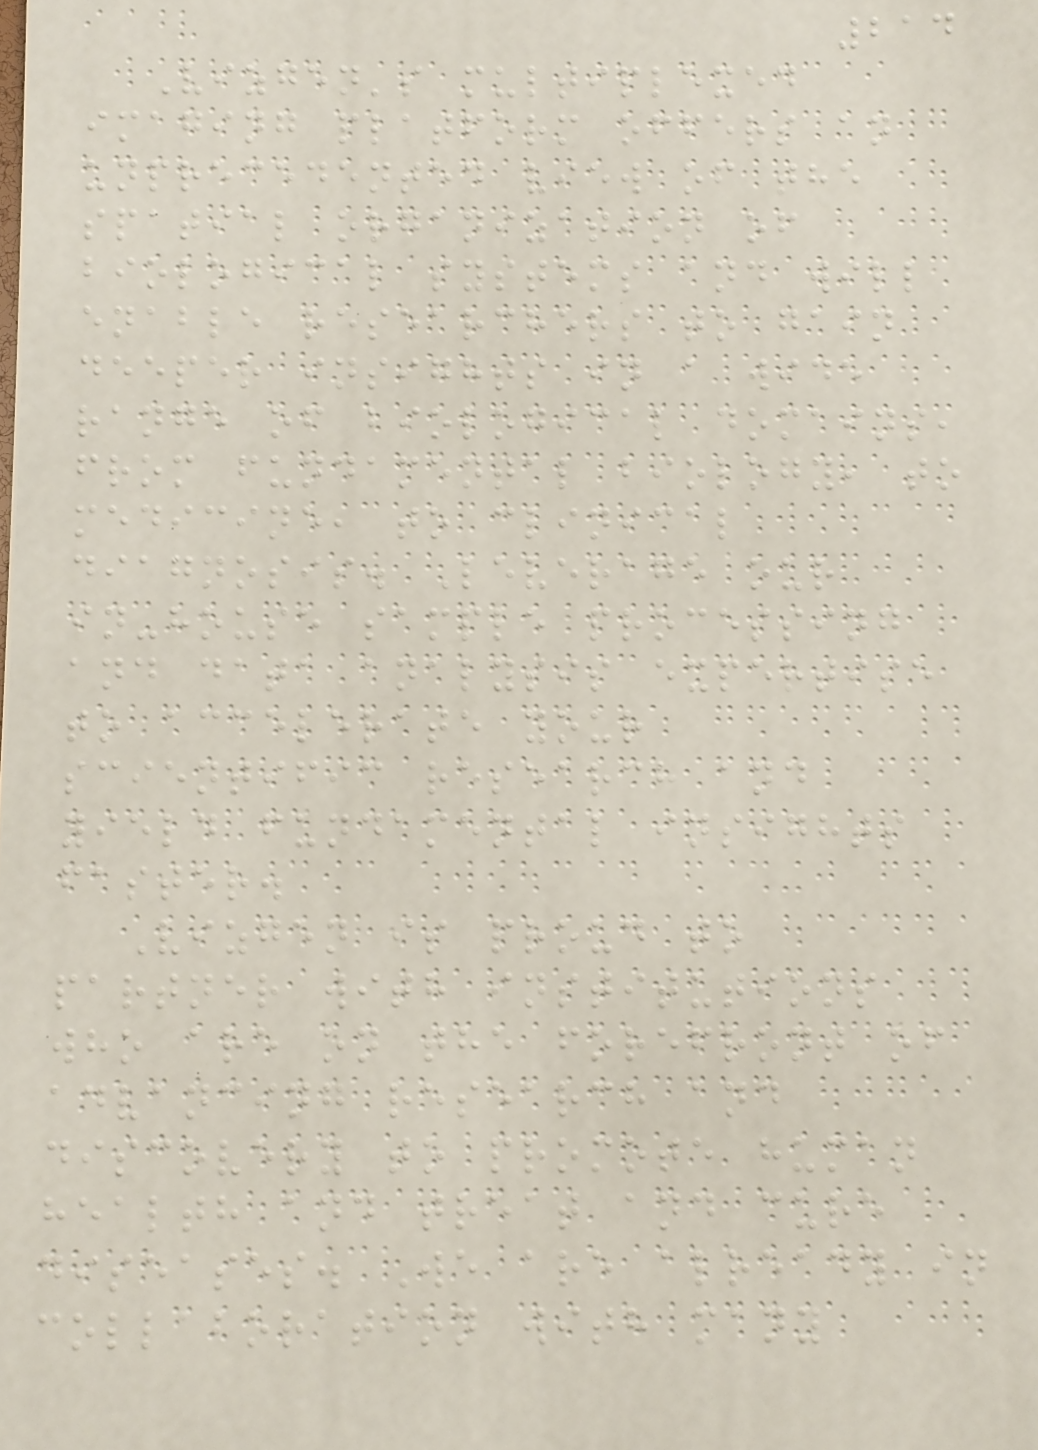214
Vizgen's multiplexed
imaging platform offers an
unprecedented view of the
spatial organization of
biological systems and will
enable researchers to gain
deeper insights in a wide
range of biological domains,
from fundamental biology, to
medicine, to clinical
diagnosis. Leverage our
in-house sample processing
and data analysis expertise
to accelerate your
scientific research and
yield fundamental insights
faster.
Vizgen is proud to
partner with institutions
who are on the forefront of
advancing research and
discovery to promote human
health and treat and cure
diseases. We are already in
collaboration with many
